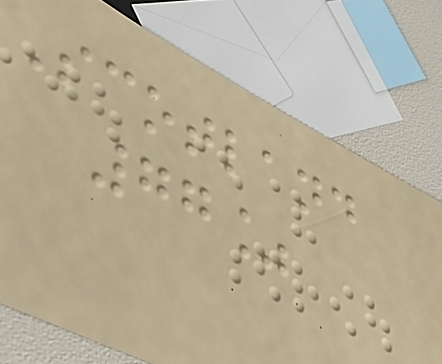Scotland
77%
